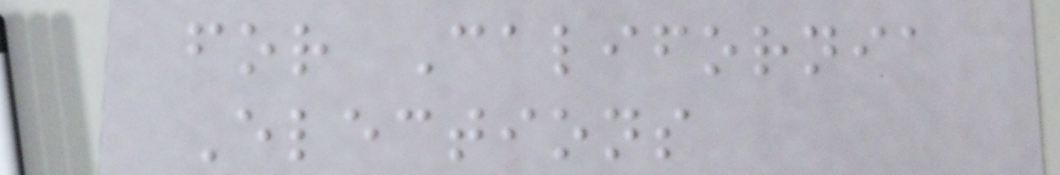for California
Elections
